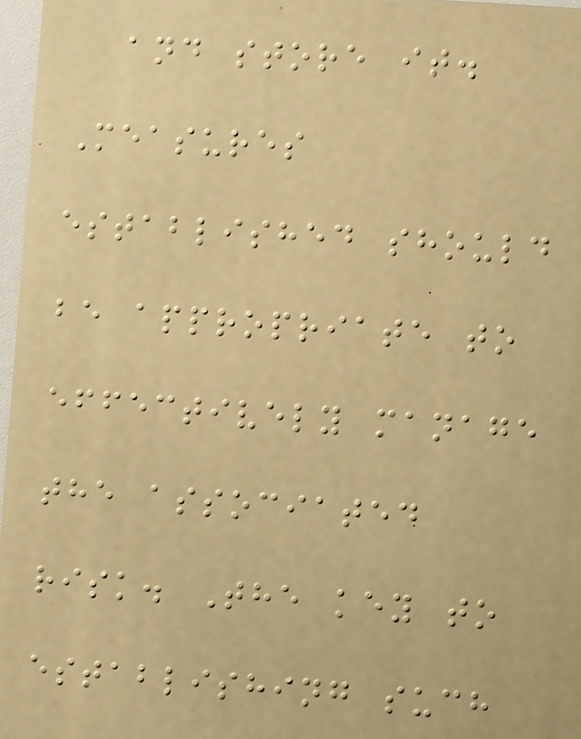and store it.
Measures
established should
be appropriate to
effectively manage
the associated
risk. The key to
establishing such
